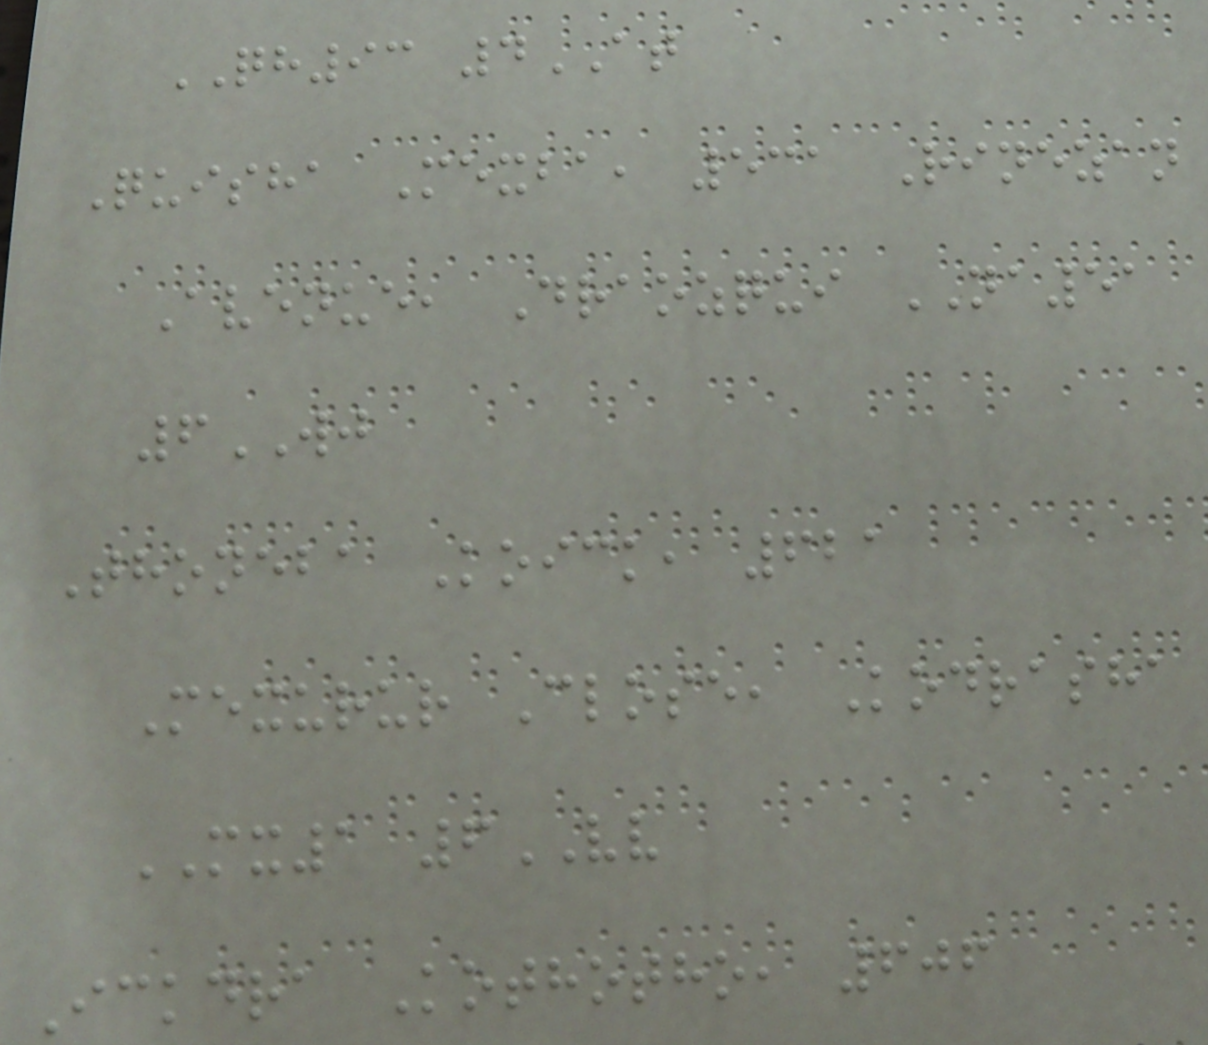QH93 4AT
Quisha Mexba, 531 Rinezan
Avenue, Draozqui NA51
6WJ
Thoneba Koick, 621
Mexurur Close, Kodrasha
MX1 6VV
Ickdra Kothotho, 606
